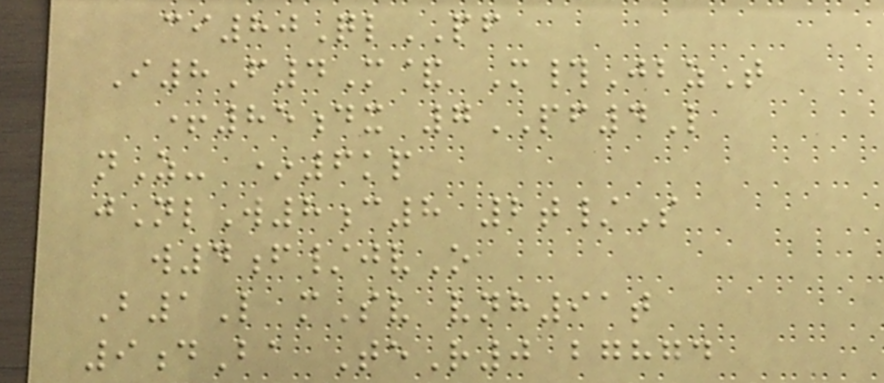ci80QlPF
I8F4M& M#JbzT
+85dx 7PF4L
nZ- *6kp
jNlW8c8 2t/S
w4f/jvO
B1L mSv vnh91t
9dBa TeR0 bghgd
